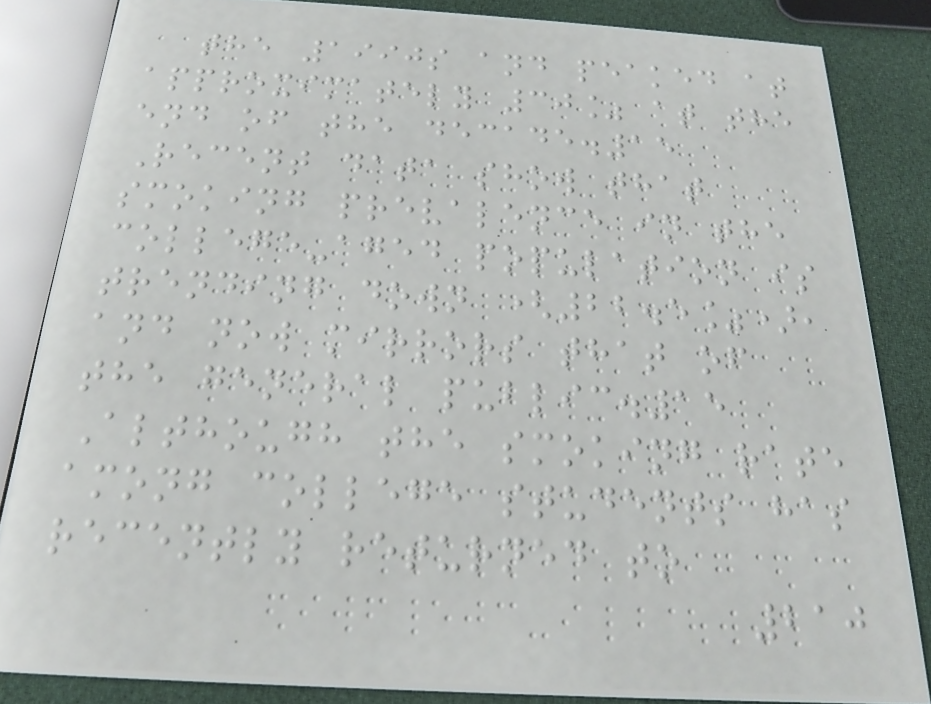the 1990s and peaked at
approximately 30% at the
end of the decade.15
Recent data show that
smoking prevalence in the
college-aged population is
trending down (22.5%),
and now mirrors that of
the general public.15
Although the smoking rate
among college students has
recently returned to
210
